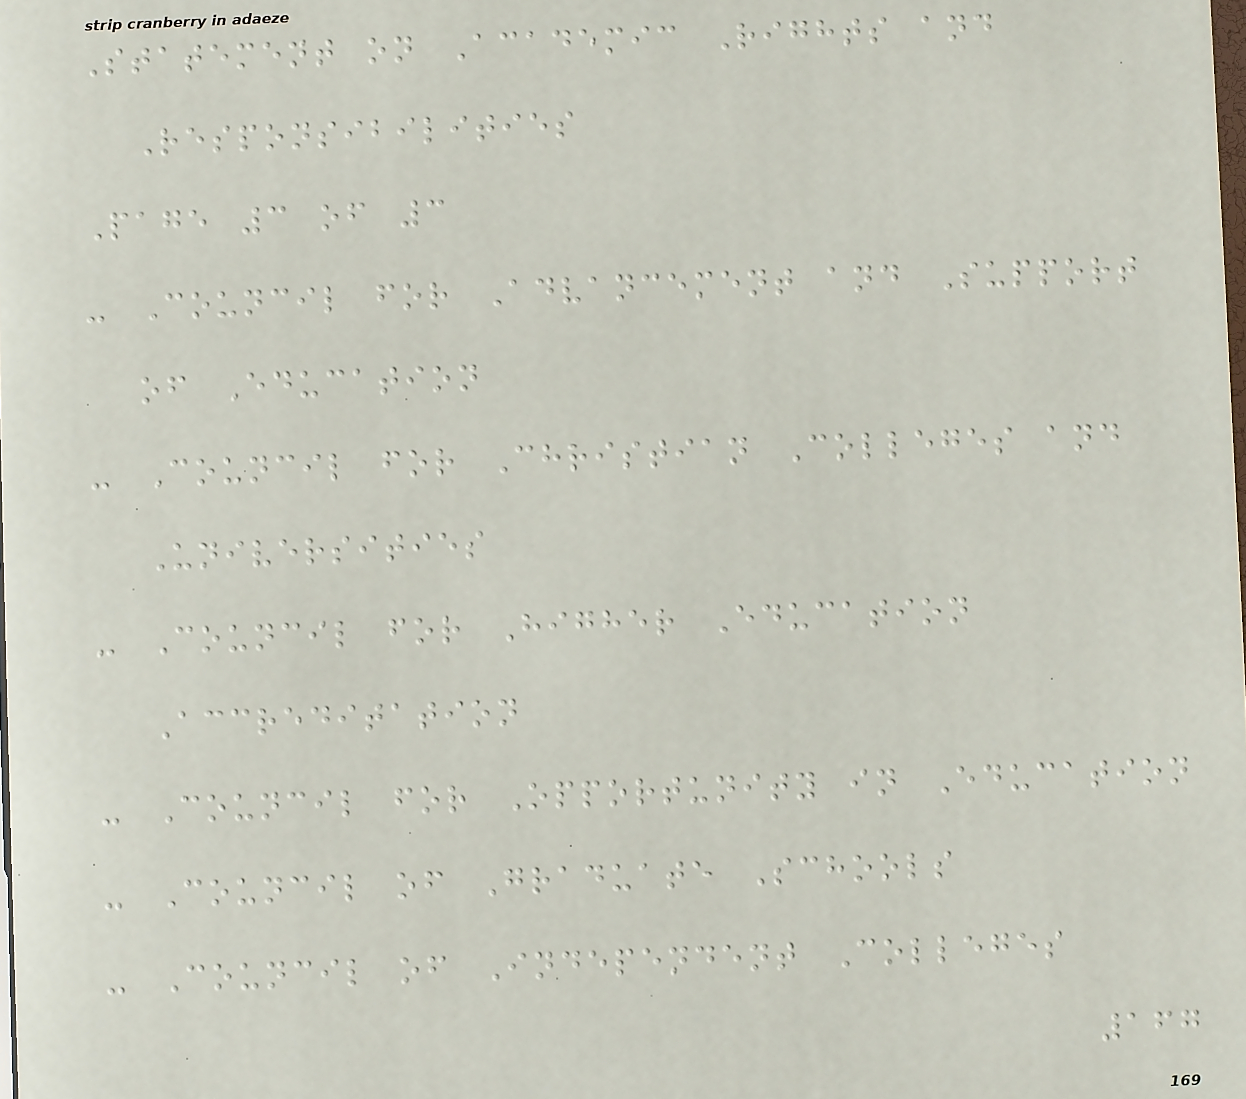Statement on Academic Rights and
Responsibilities
Page 3 of 3
- Council for Advancement and Support
of Education
- Council for Christian Colleges and
Universities
- Council for Higher Education
Accreditation
- Council for Opportunity in Education
- Council of Graduate Schools
- Council of Independent Colleges
167
